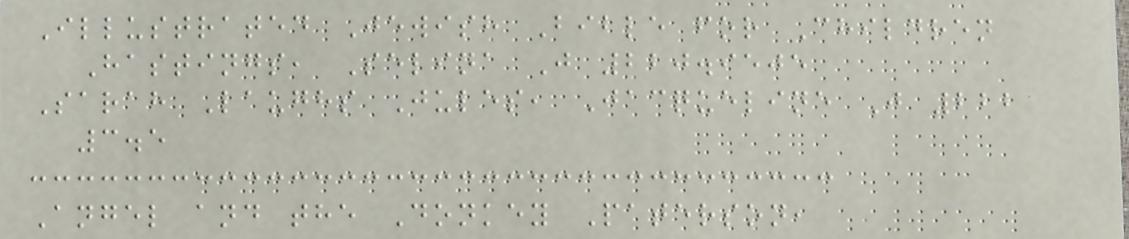Illustrated Jewish Bible for Children
Hastings, Selina J 220.9505
Sarah Laughs Jules, Jacqueline J 222
3.5
Angel and the Donkey Paterson,
